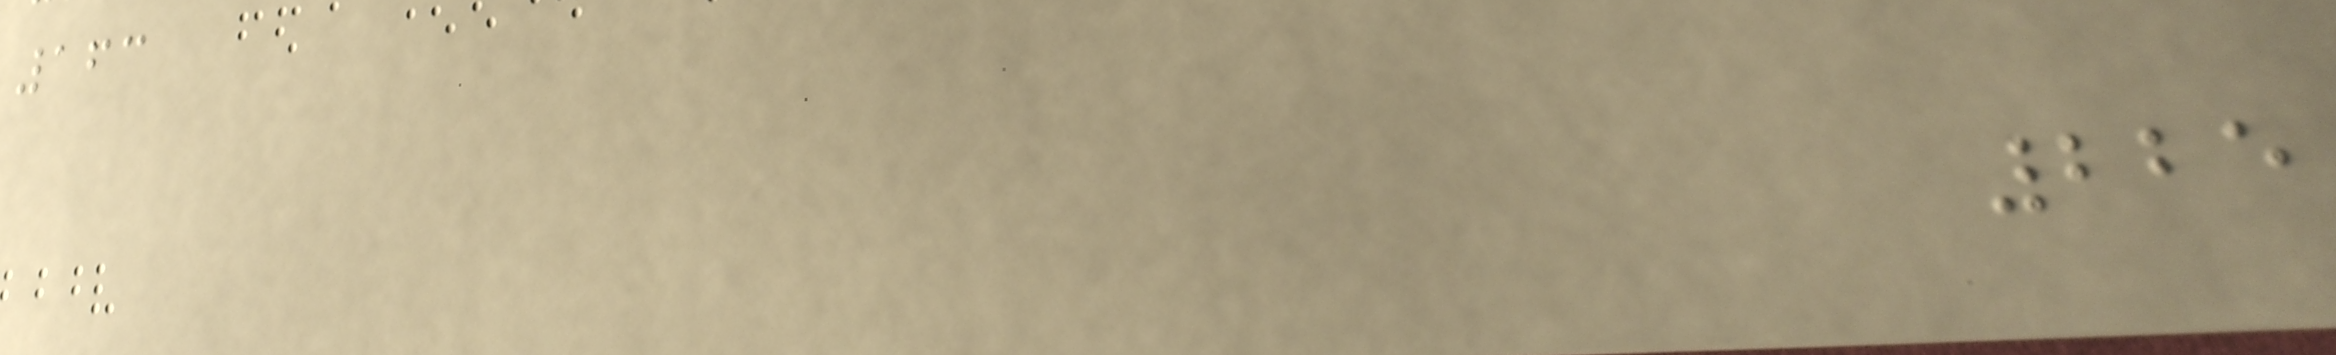163
225
